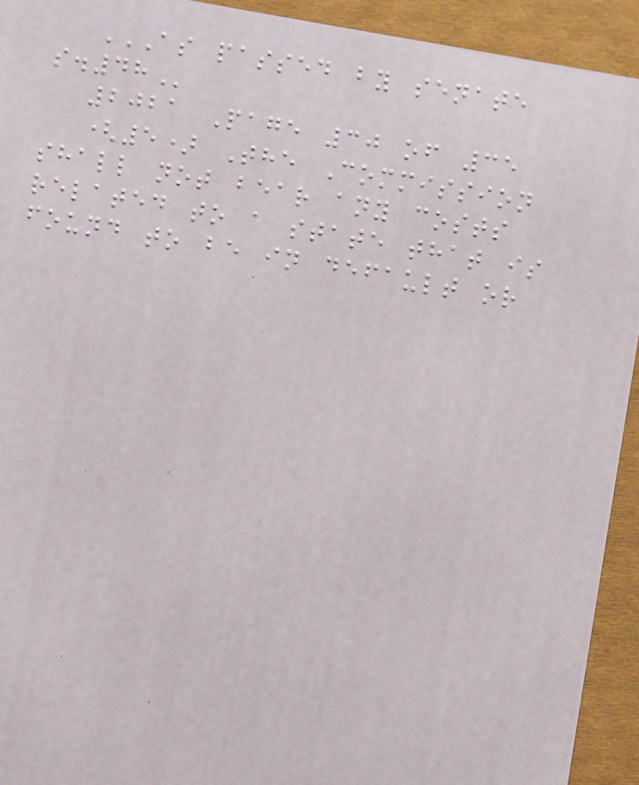AS PASSED BY SENATE
S.48
2021 Page 30 of 35
(5) The Commission
shall not bear any costs
related to a state that is
found to be in default or
